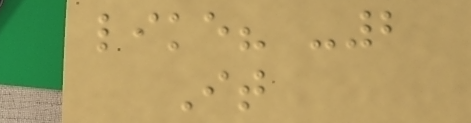like? -2
It
